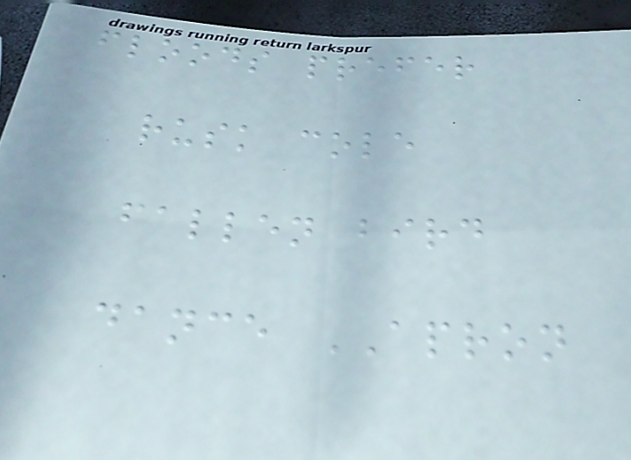floods prefer
rusk cole
fallen bird
dance APRON
